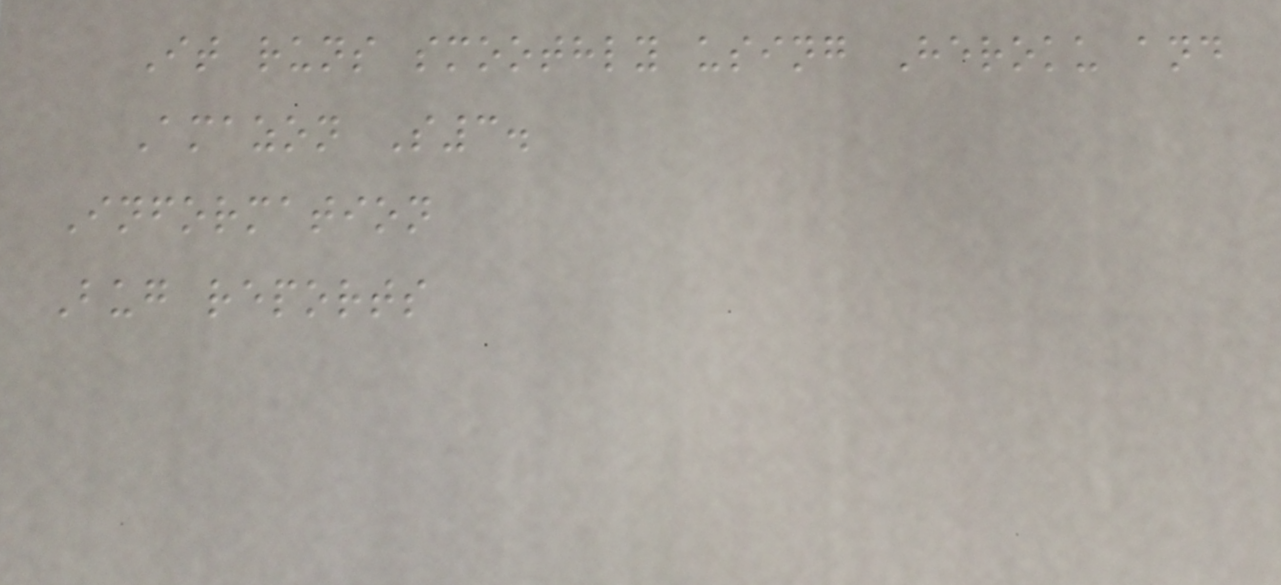It runs smoothly using Heroku and
Amazon S3.
Information
Bug reports
